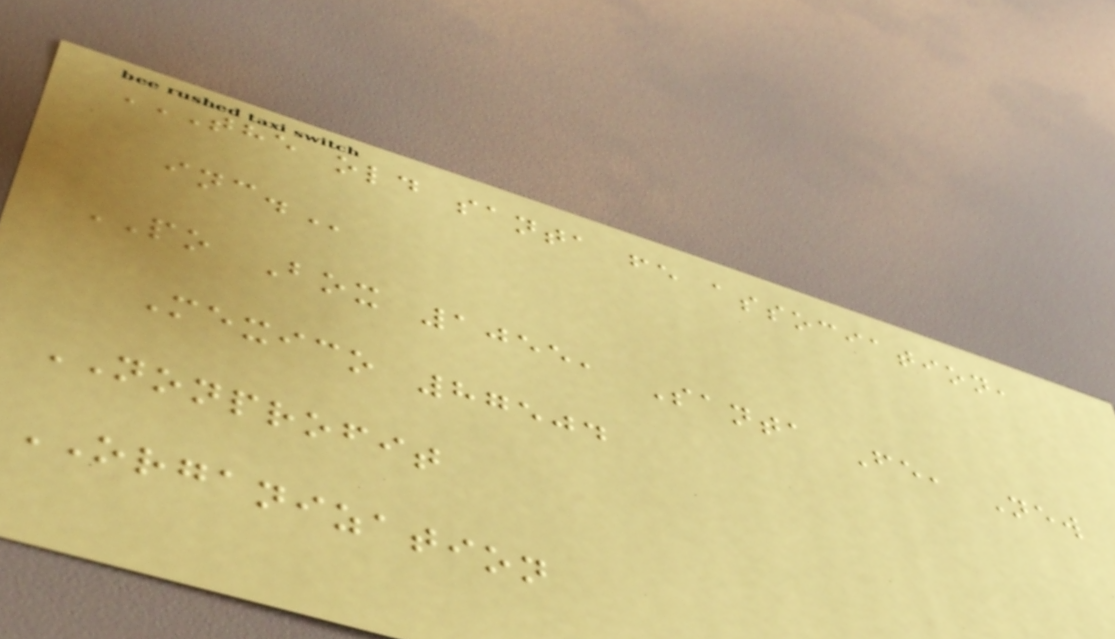THE OLD SANTA FE ASSOCIATION,
INC.
PO Box 1055, Santa Fe, New
Mexico 87504
NONPROFIT
ORGANIZATION
